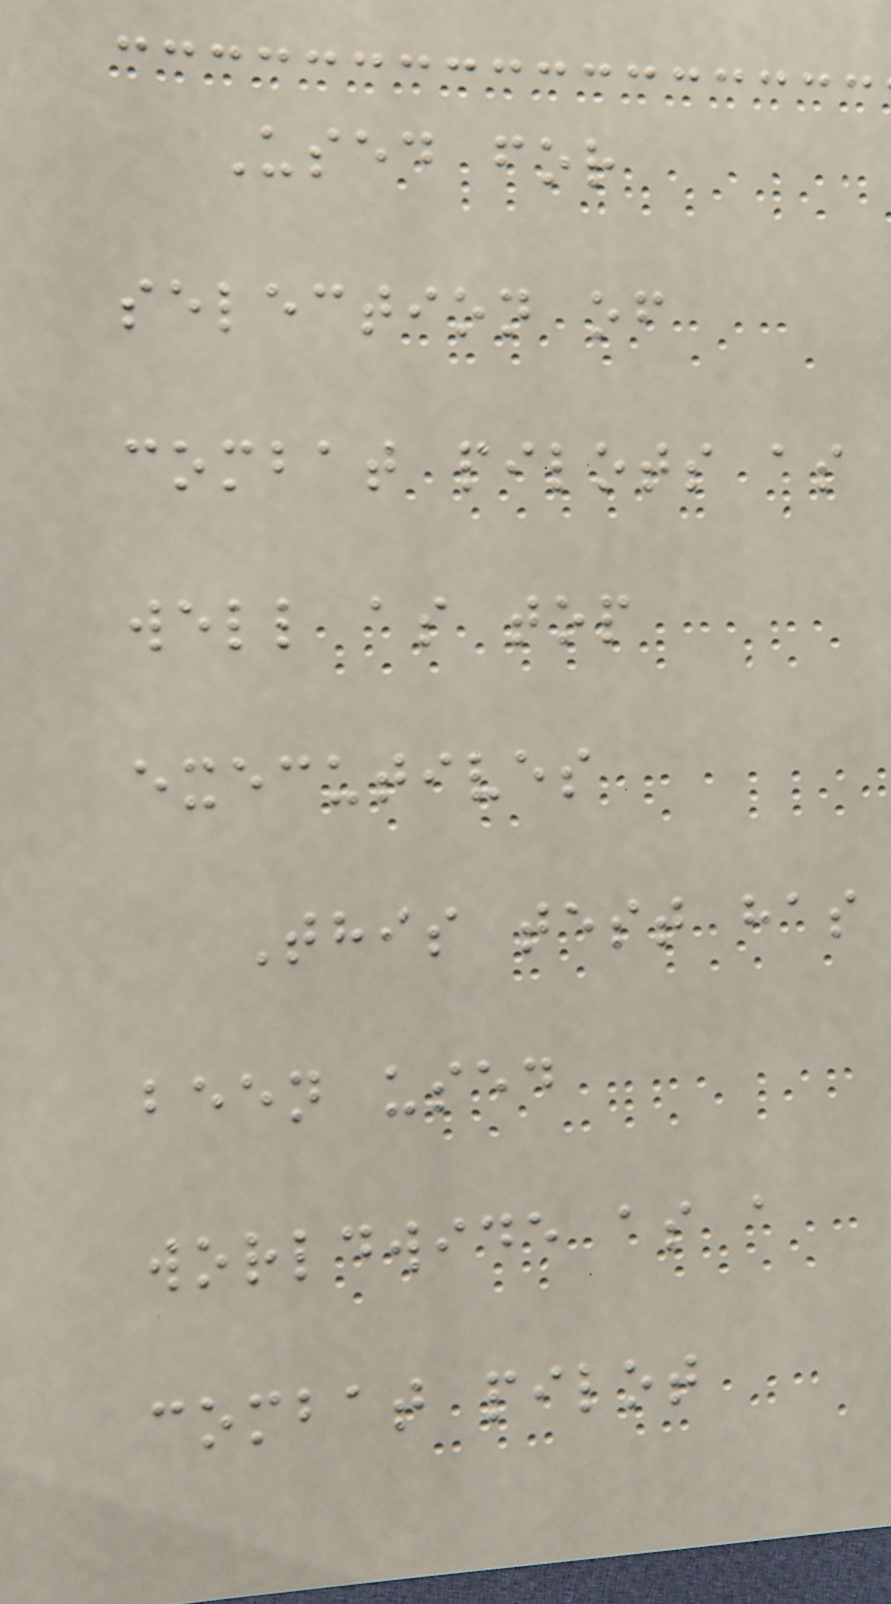Used for
selection of
combat pilots as
well as top
executives
This test has
been used
worldwide as a
combat pilot
